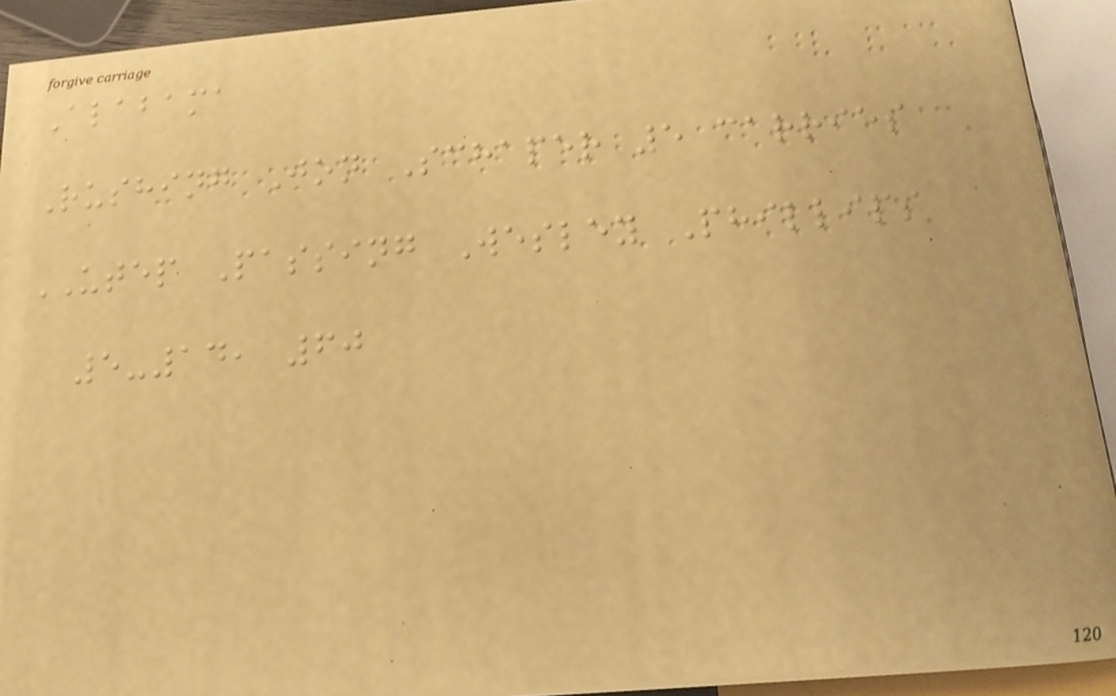Alabama
Rushing Jon Schaper 5 carries
UTEP Passing Wesley Phillips
5-14, 60
